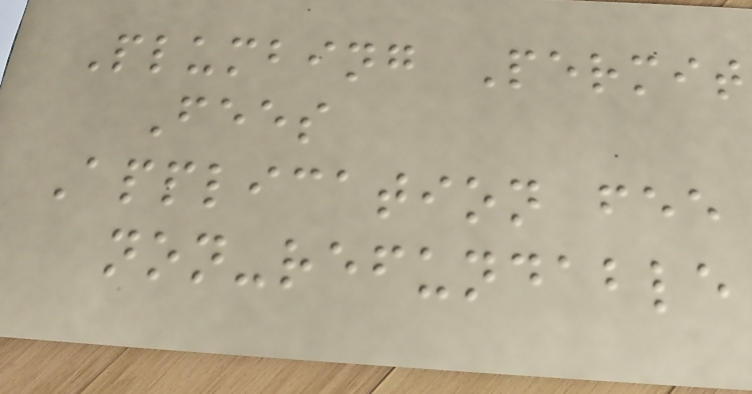Plumbing Permit
Fees
Application fee
non-refundable
